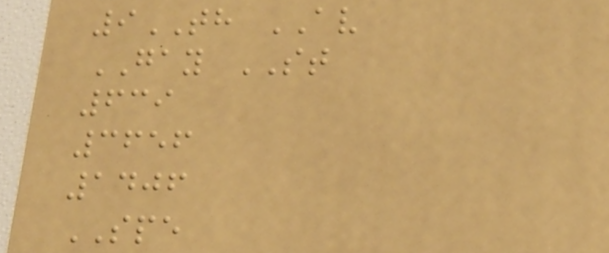9TH AV
GAY ST
639
3656
1406
SPE
